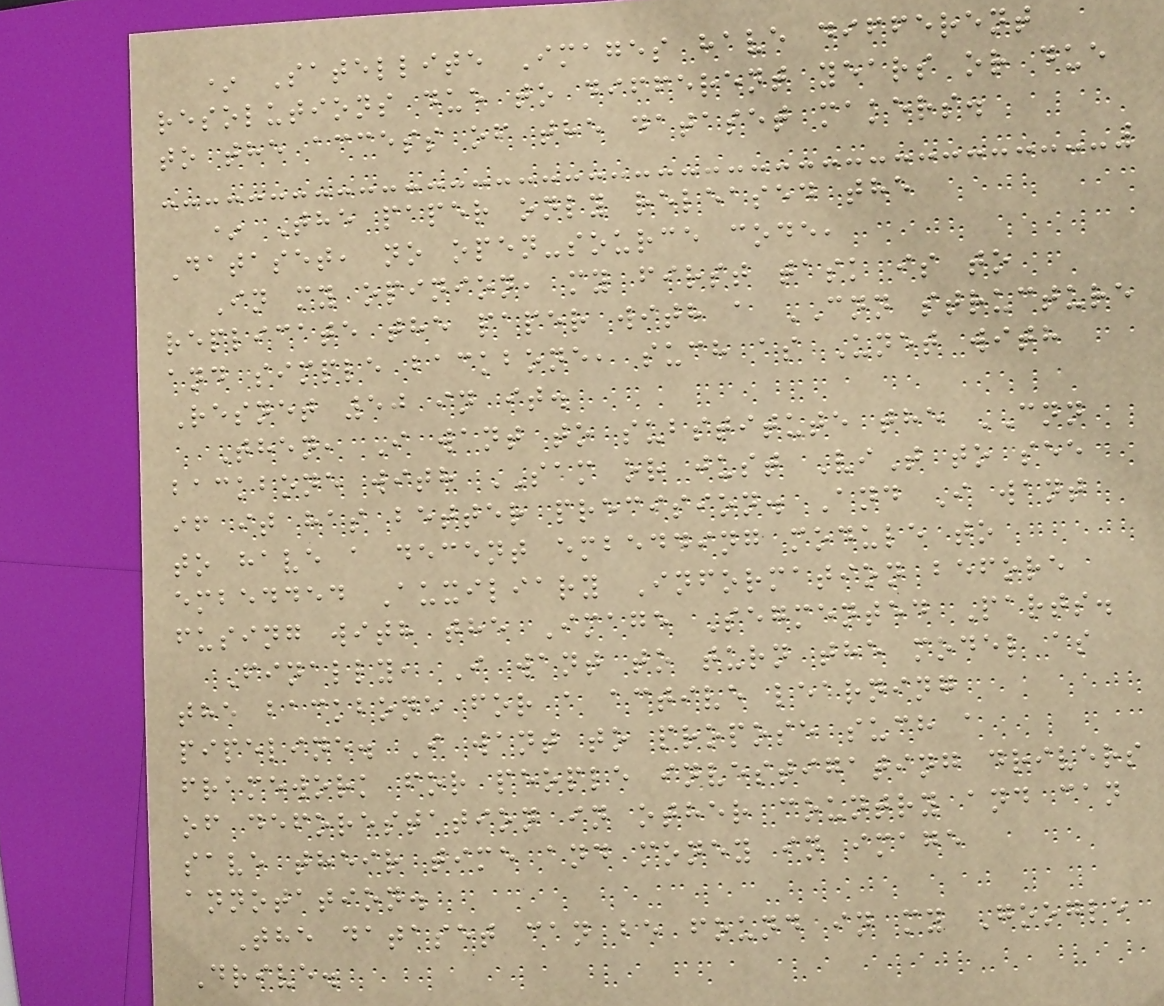* Satellite Images have different
resolutions due to different years or due
to the access of the dataset makers.
* The paper only released the
Dataset, no open-source code,
In my opinion, my first task is to
replicate the paper with a CNN structure
and simple backbone, such as Unet with
Resnet 50 in it.
Then, I want to substitute the CNN
backbone with SAM or just ViT to see
if it has better precision. And I want
to have a decent embedding module to
embedded Auxiliary Information before
fusing with the Image Segmented Parts.
Finally, I want to turn the model as
the backbone for a active learning
pipeline. I want to propose such a
framework for people investigating drivers
of deforestation in other country and can
save their time and money in image
annotation.
The dataset can be found in my Google
Drive.
